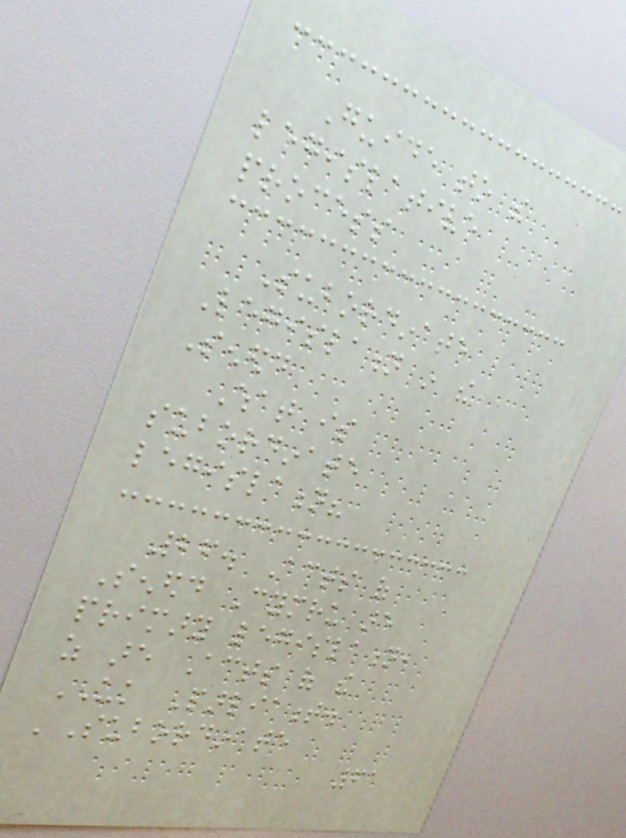Guide to the
legislative
process
Subordinate
Legislation in the
Senedd
What is
subordinate
legislation?
26. Acts of
Senedd Cymru are
primary legislation,
as are Acts of the
UK Parliament.
'Subordinate
61
